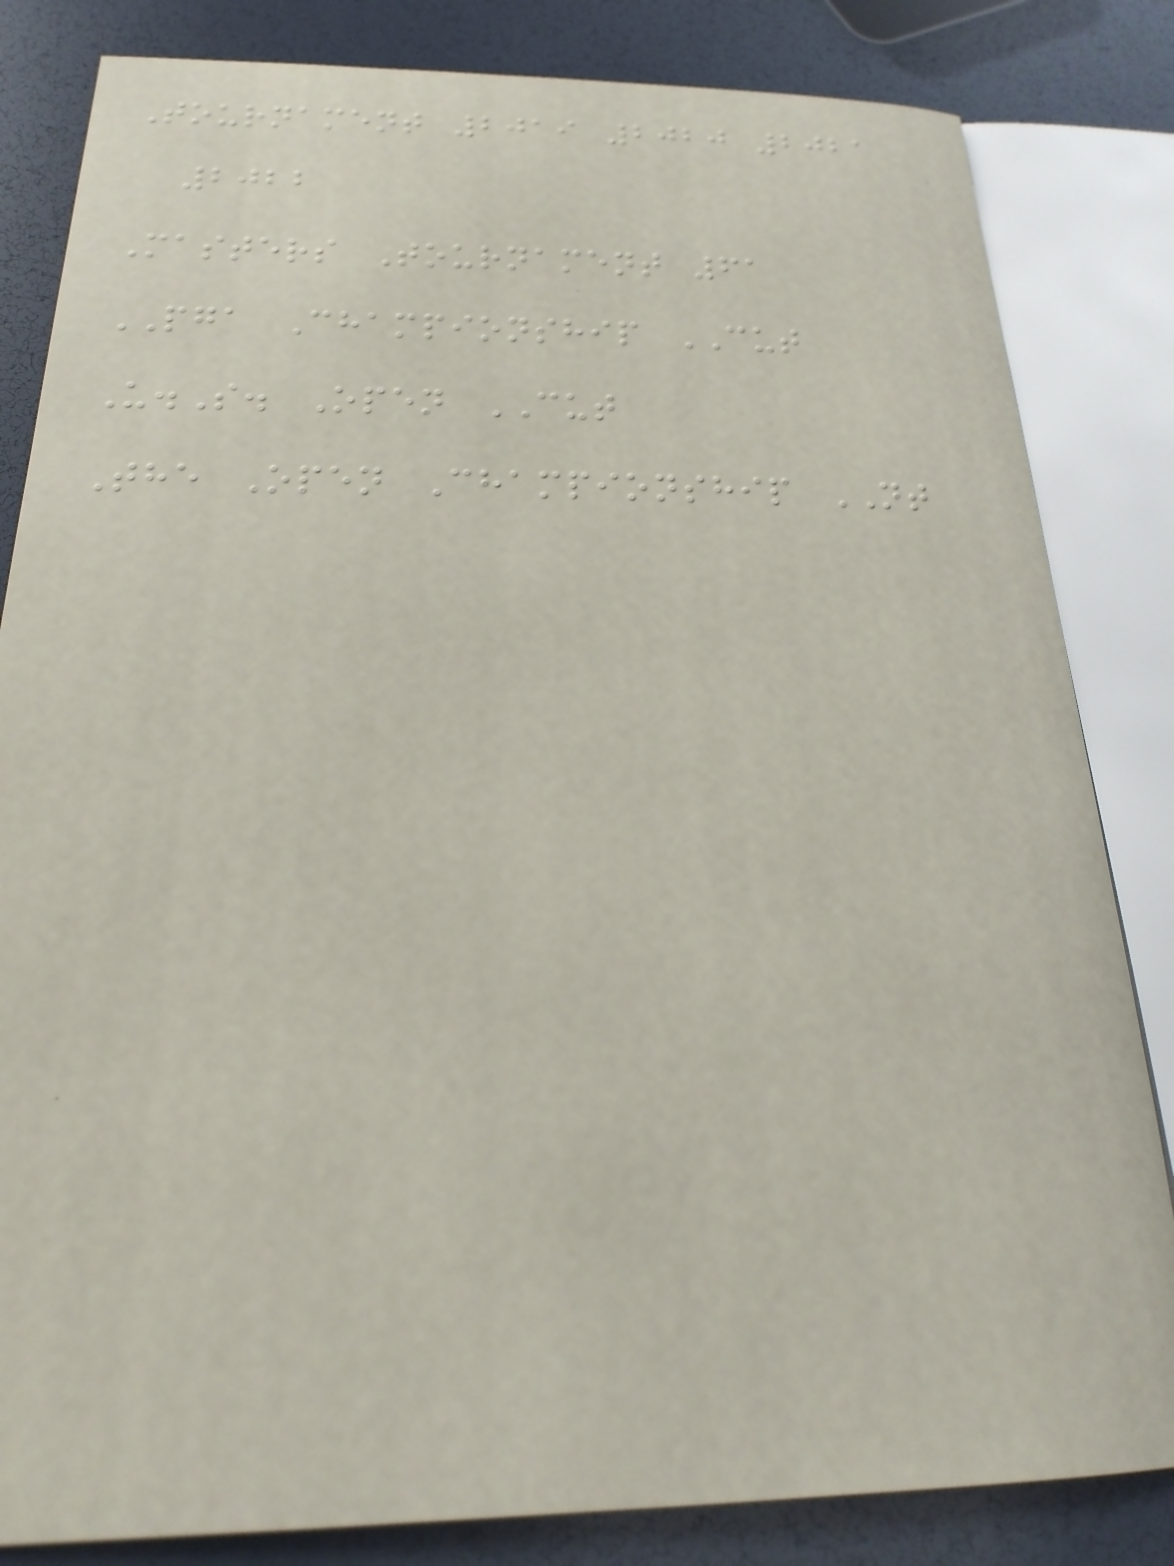Tournament 2019 2020 2021
2022
Masters Tournament 61
PGA Championship CUT
U.S. Open CUT
The Open Championship NT
